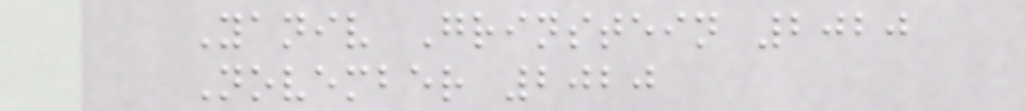Yaniv Grinstein 2020
November 2020
